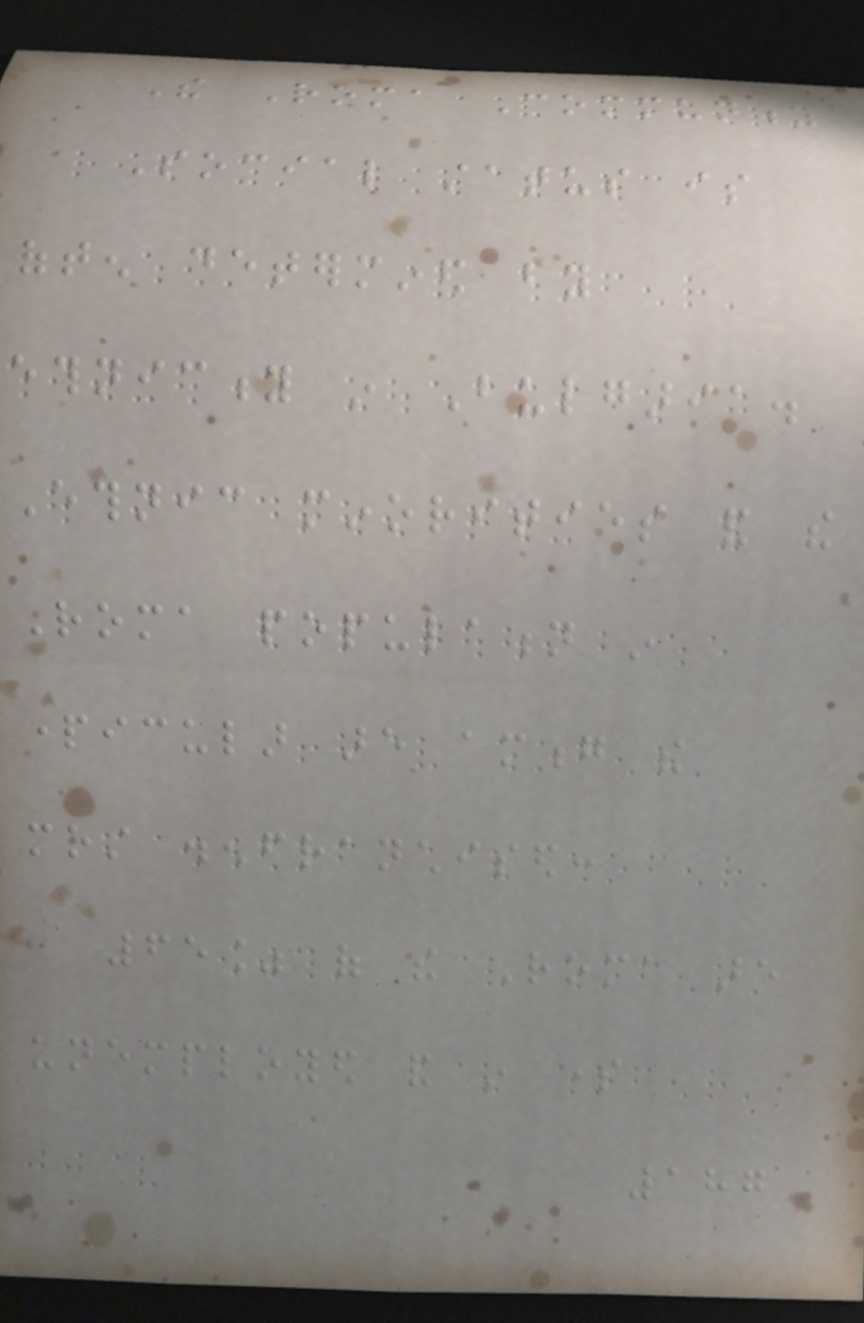The Roma Community
Social status is
often determined by
ethnicity in Bulgaria.
Ethnic minorities and the
Roma population in
particular are among the
most disenfranchised:
65% of the Roma are
unemployed and in some
187
